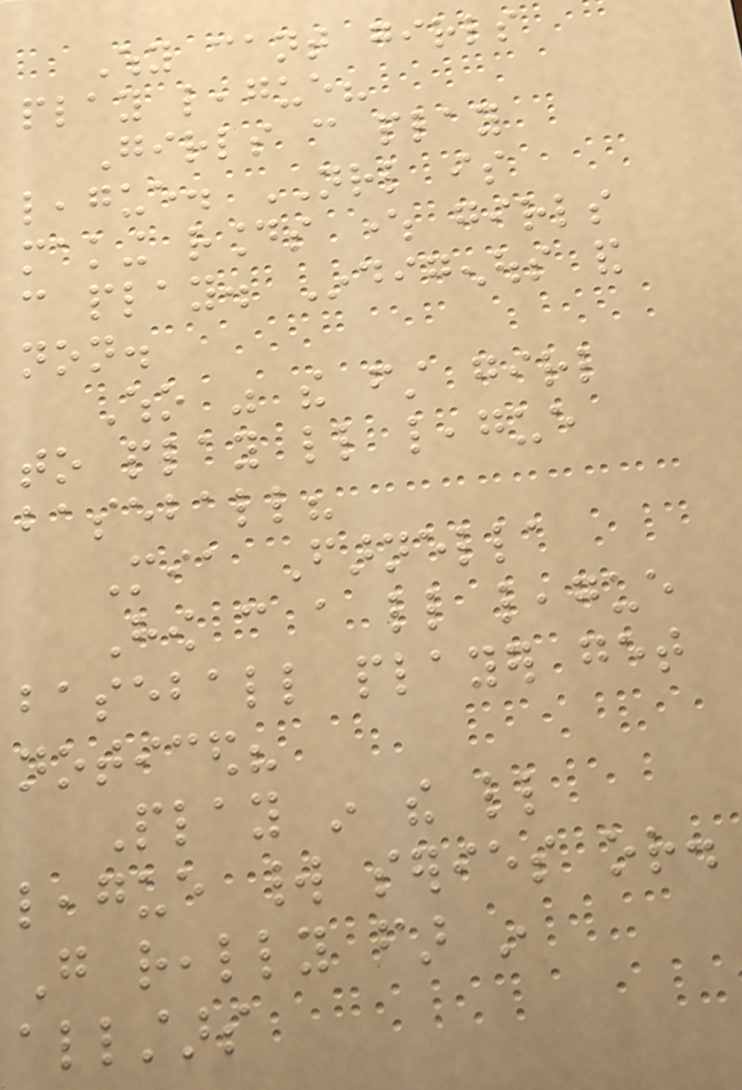Why cant girls
play league?
Girls can play
league. NRL is
making rounds where girls
can play. Indigenous and
non.
Who was the first girl
to play little league
baseball?
Mia Farnella
How can a little league
baseball player get
noticed?
Play in the little
league world series or.
Go really far in
allstars
